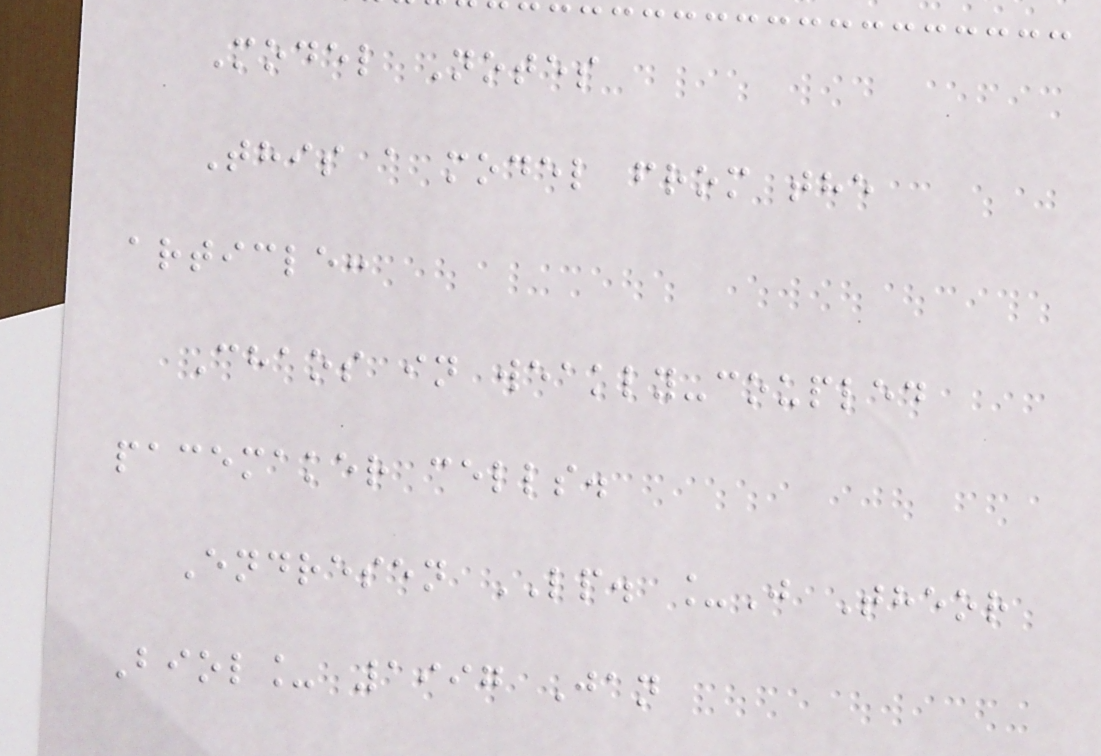Model Notes
This a model from the
article:
Chaos in weakly-coupled
pacemaker cells.
Endresen LP. _J Theor
Biol_ 1997 Jan
